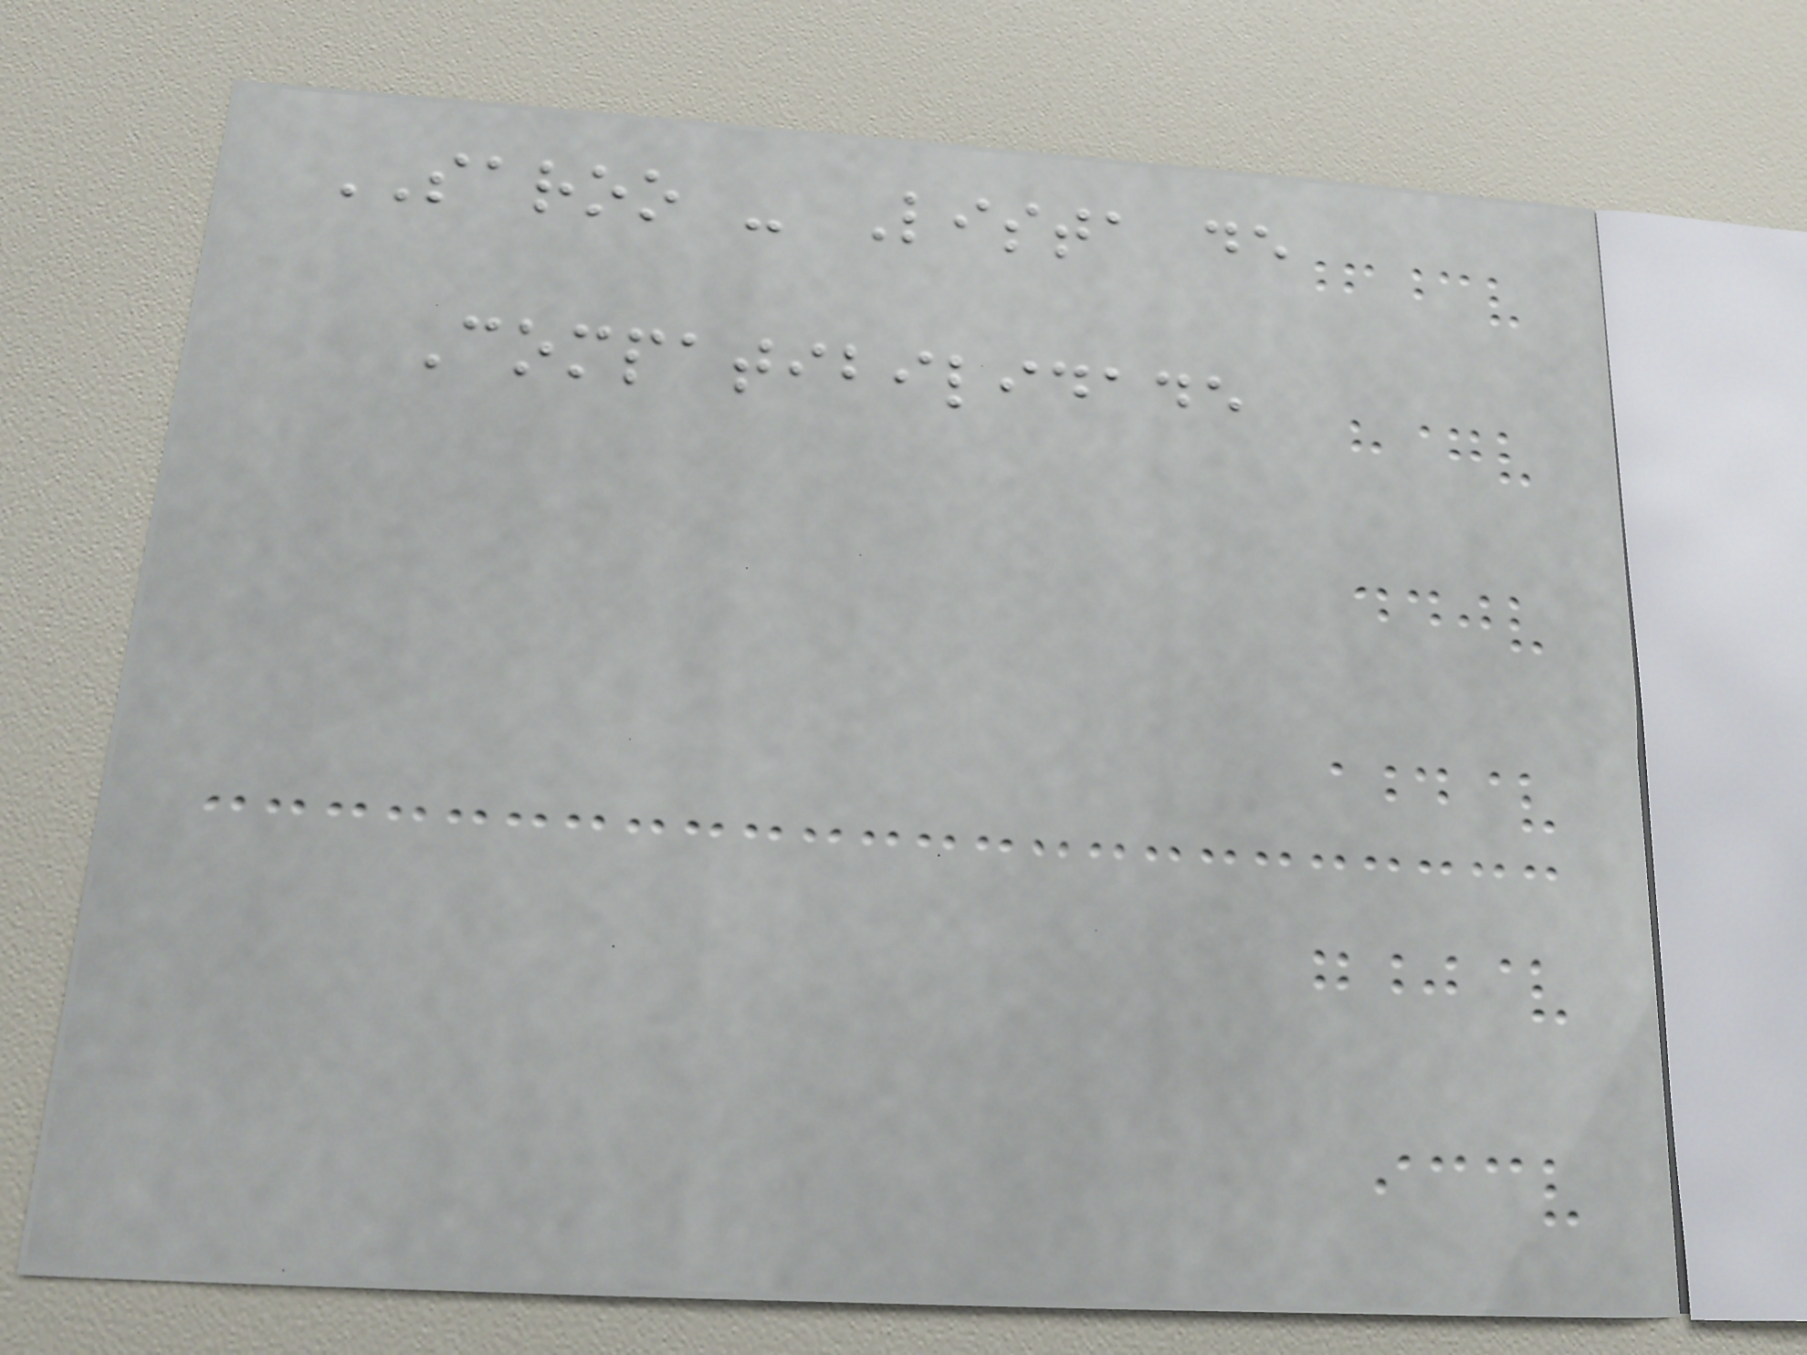SAROO - Lista de
Compatibilidade
